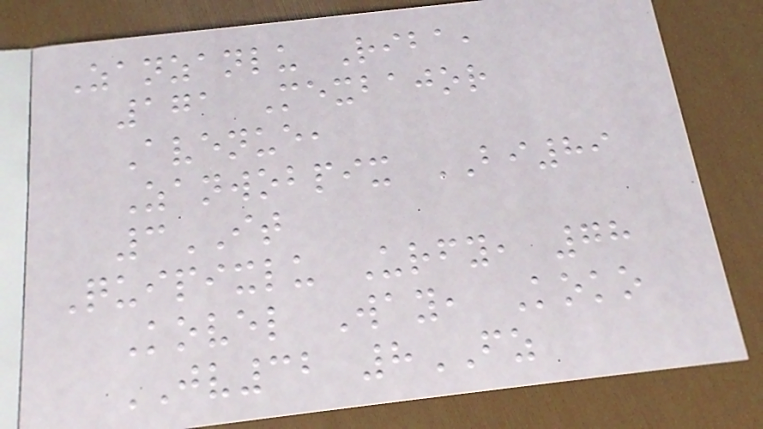Zanzanlu Riba,
171 Mexbajor
Avenue,
Zanwobpix BI89
3IT
Quipixlu Urfy, 78
Kovel Way, Koko
JV32 8FZ
